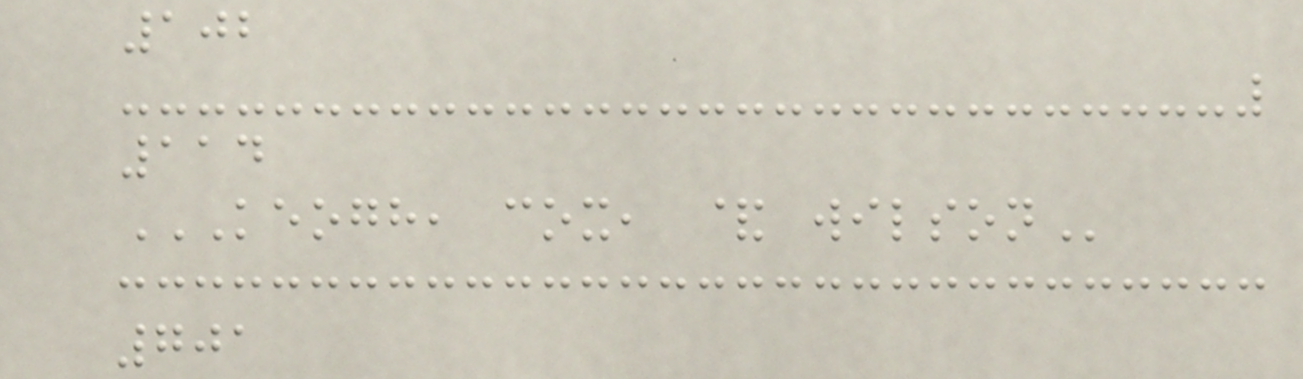102
114
KEOGH, COX, & WILSON
701
